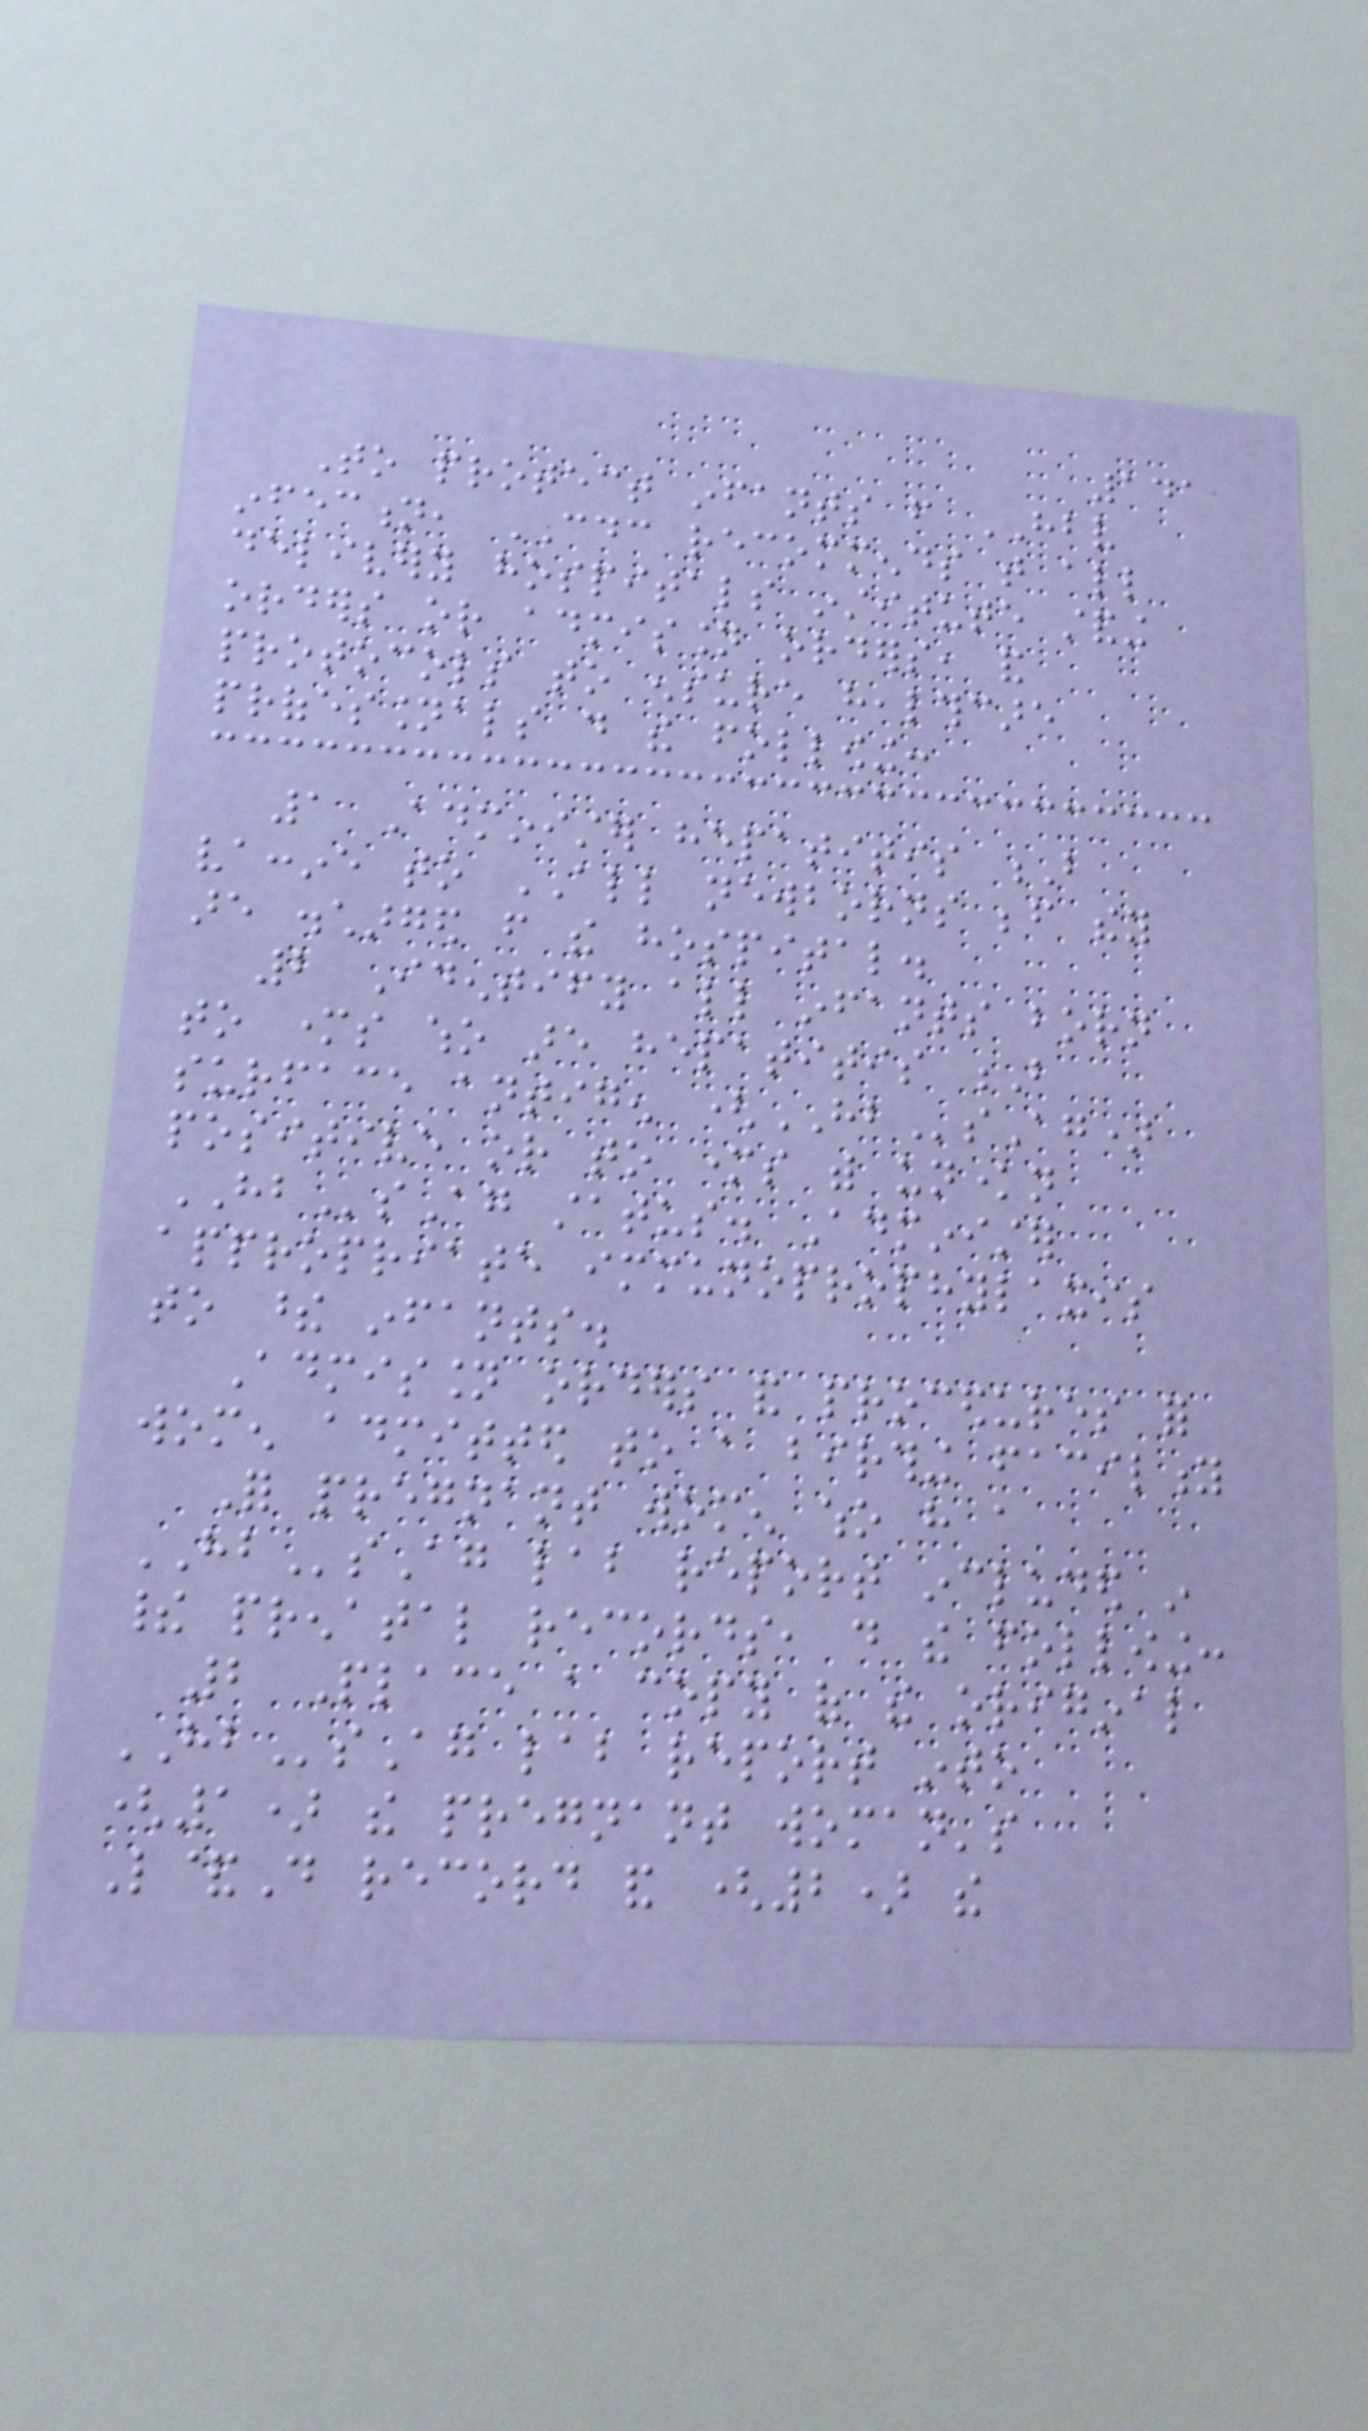141
To protect infants from HBV
infection, CDC recommends that all
delivery hospitals institute standing
orders or admission orders, and
protocols to ensure healthcare
professionals do the following:
1 Administer hepatitis B
vaccine to ALL newborns before they
are discharged from the hospital.
2 Identify all infants born
to mothers who are hepatitis B
surface antigen (HBsAg)
positive or to mothers with unknown
HBsAg status. Administer
appropriate immunoprophylaxis
to these infants.
Admission orders and procedures for
women admitted to a birthing facility
For pregnant women who have a
HBsAg lab report included in
their prenatal records, do the following:
2 Place a copy of the original
HBsAg lab report into
(1) the pregnant woman's
L&D record and (2) the
